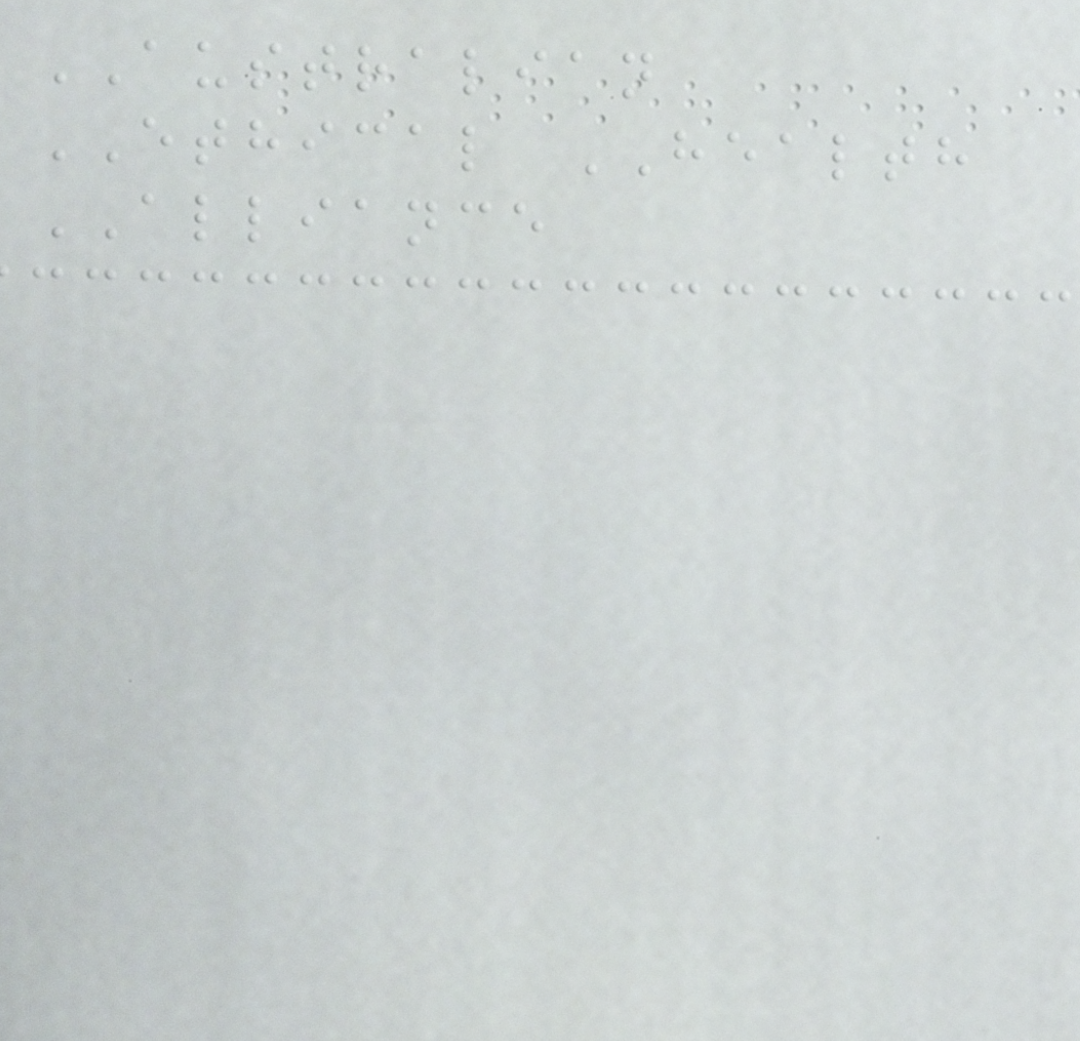AUSTRALIAN
ETHICAL HEALTH
ALLIANCE
